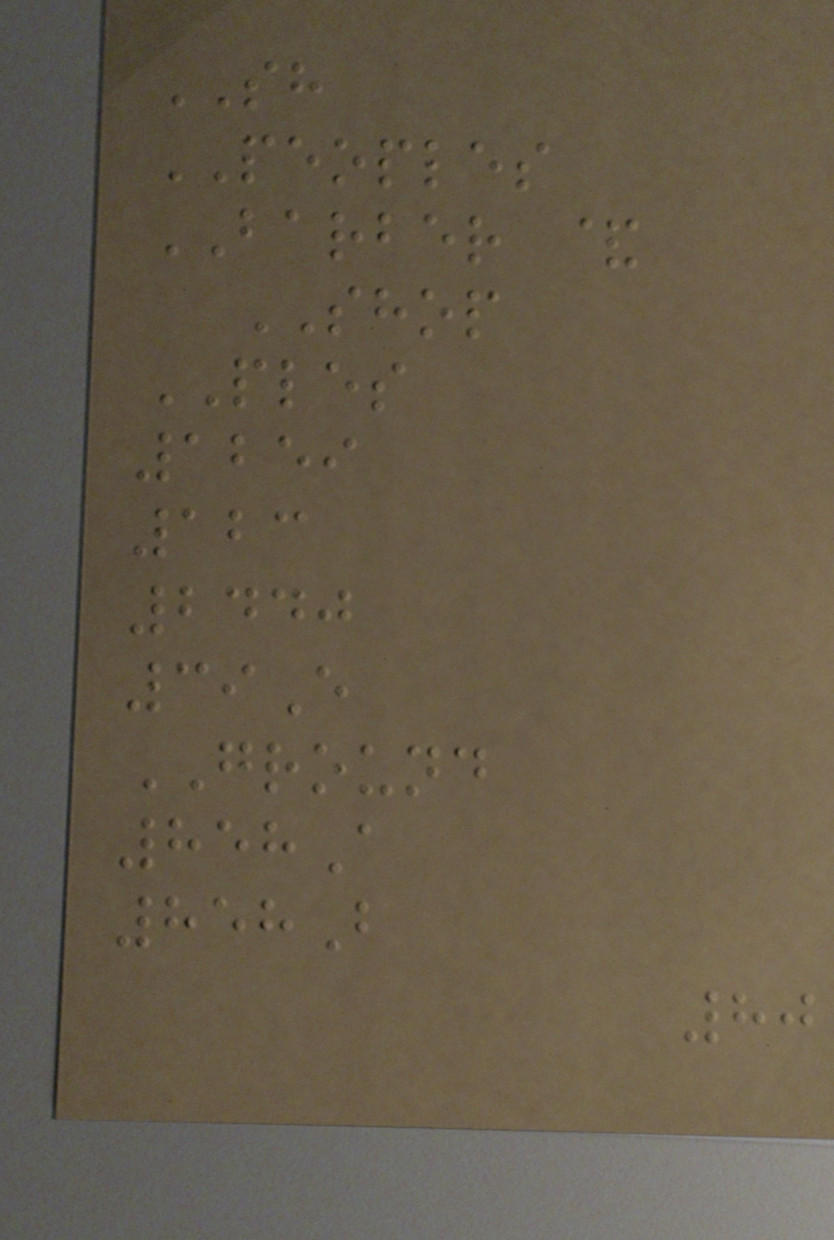SH
PEOPLES
BARBER &
SHOP
PLES
1259
123
2440
39E
GROUND
858A
858B
80
